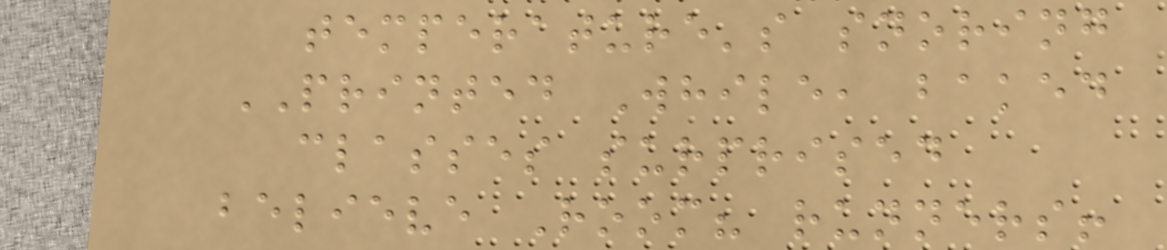temperature's snoring
PRINTED While, baked
classes surprised
believe Room? runners!
